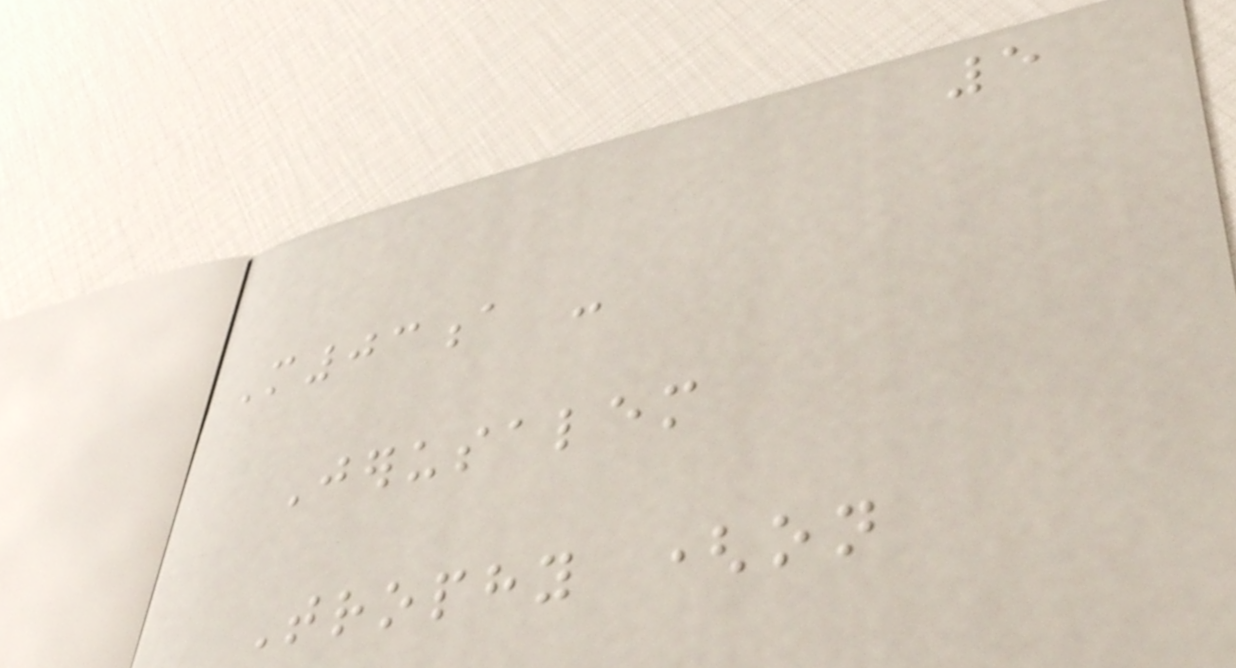5
M03a -
Jerusalem
Trophy (on
